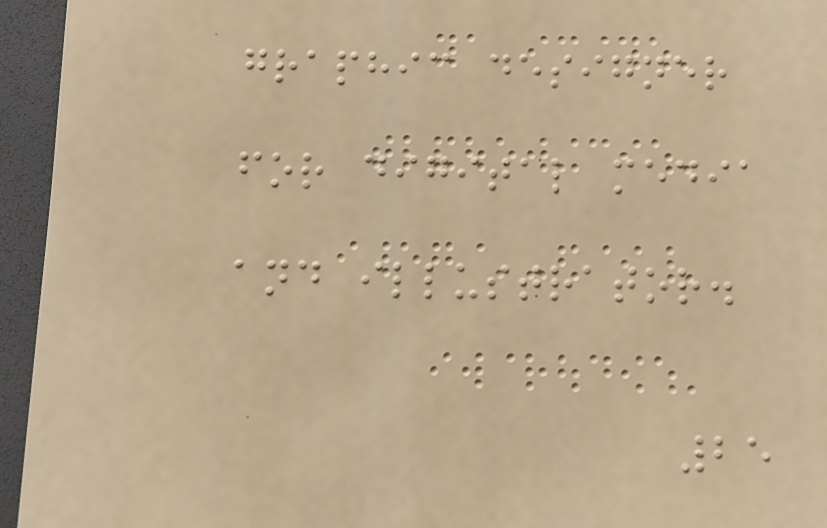graphic designer
for digital media
and illustrator.
25
